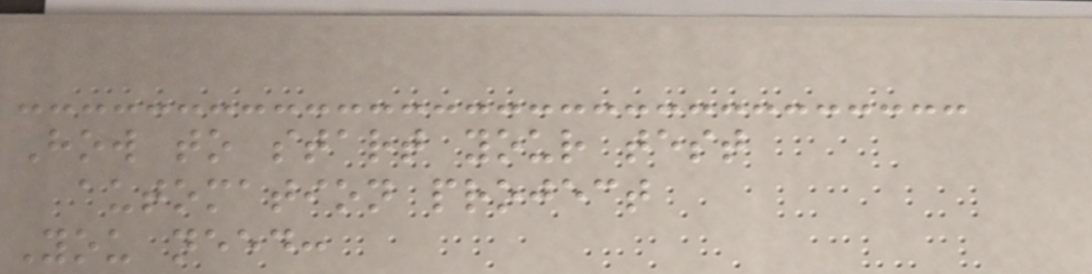How to start your test
automation project
You need:
